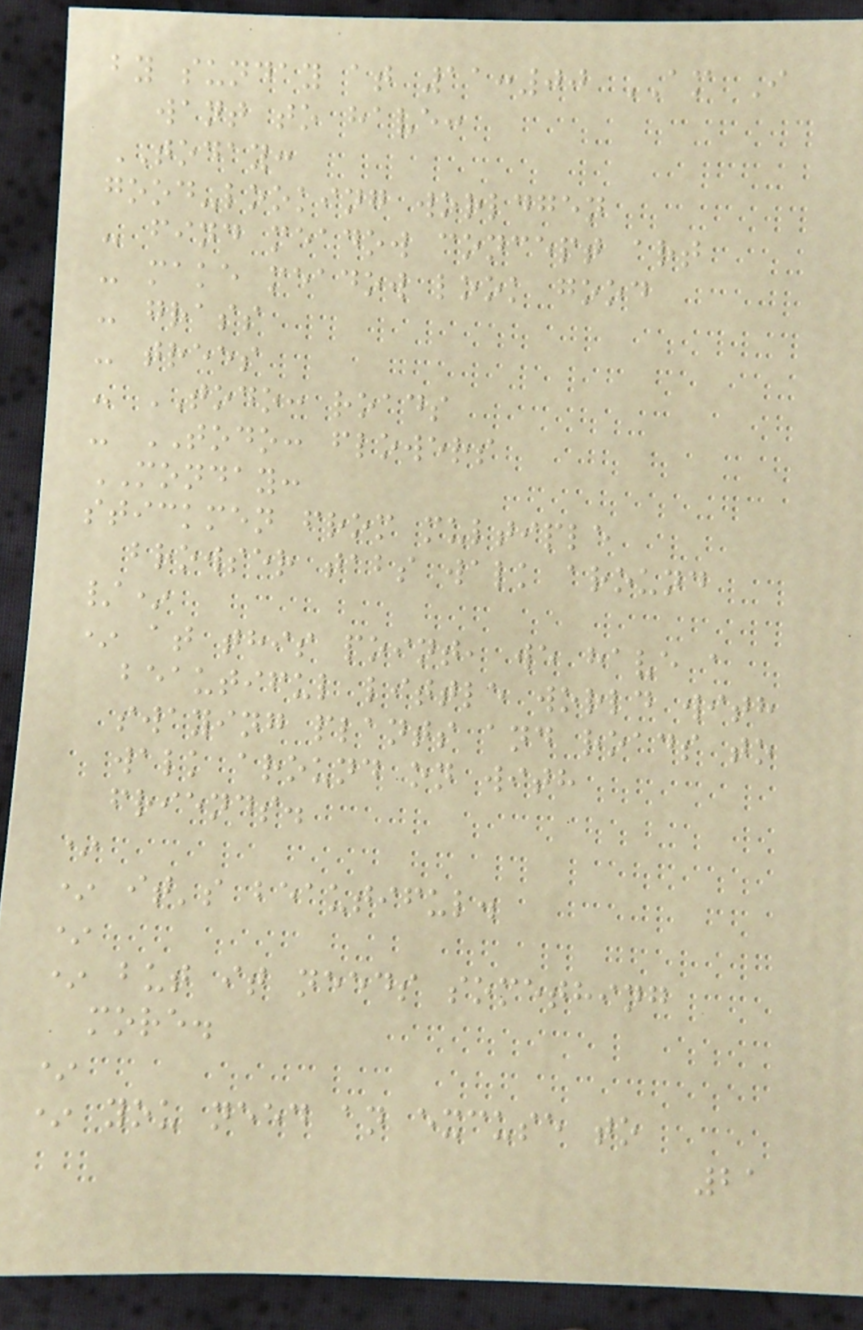by sunday at 11:00 AM I
want to have:
TODAY:
good-looking worldgen
- find meadow concept art
- make meadow look good
- grass
- trees
- TODO: roads
- TODO: flowers
MONDAY:
stickmen from multiple
browser tabs walk around
/*
* at this point, we have a
beautiful little world with
swaying plants and roads to
walk around on with
friends.
*
* it's beautiful.
*
* but it needs something
more.
*
* you need an excuse to
21
